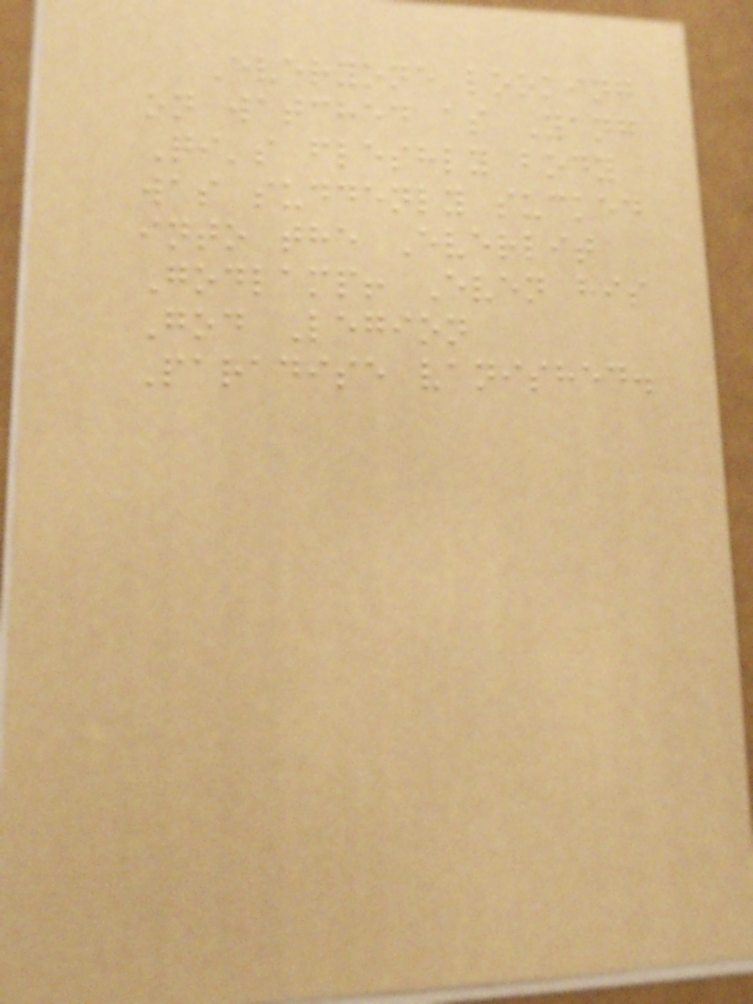Everyone looking
on watched as Yang
Qi's fleshly body
was suddenly sucked
into the Everlit
Godlamp! Even his
God Legion
Paradise vanished.
